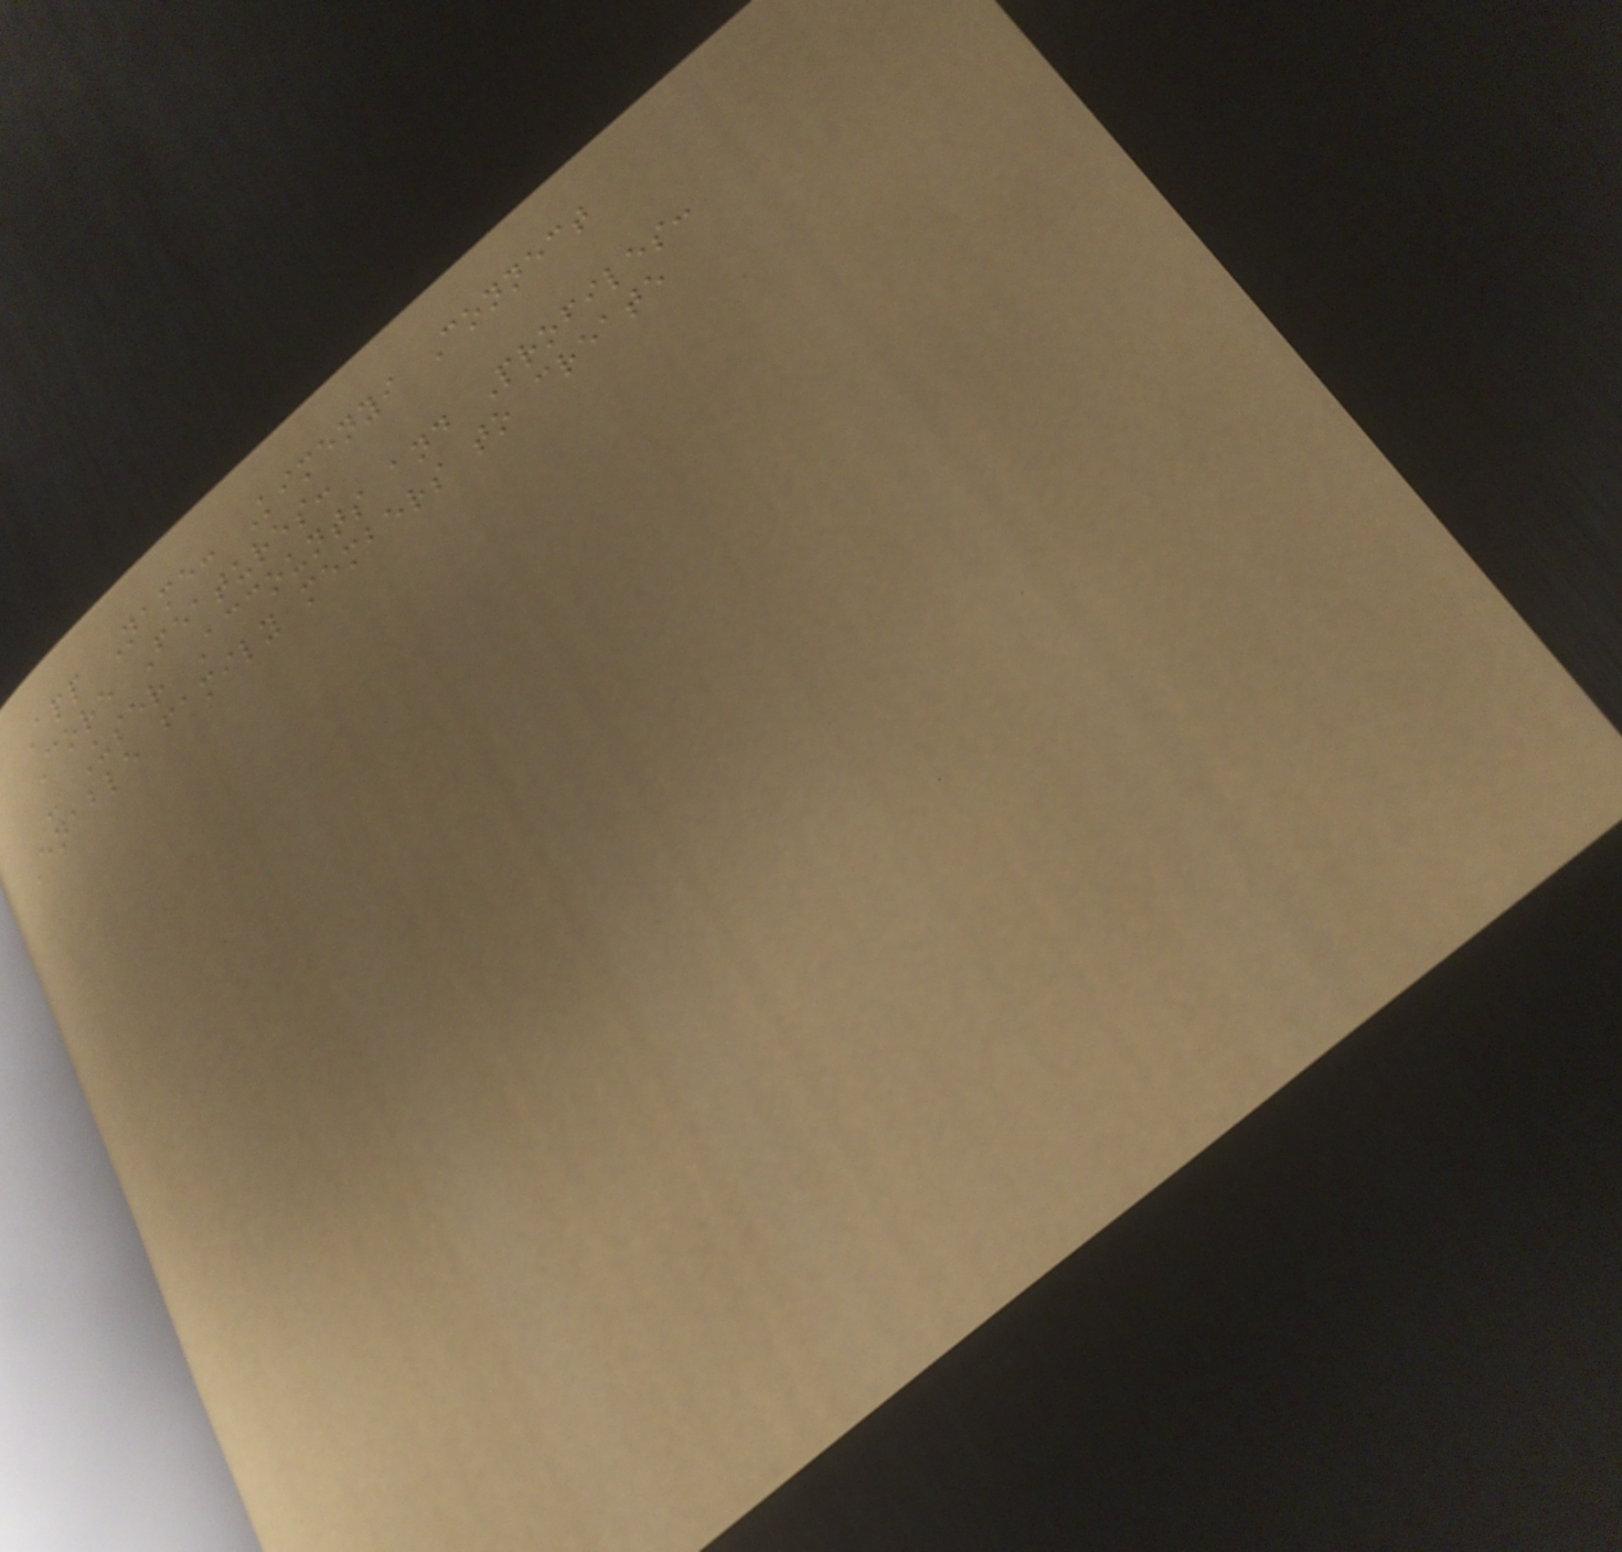App Name: Kimenyi Connect
Core Features:
- User Accounts and Profiles:
Enable family members to create
